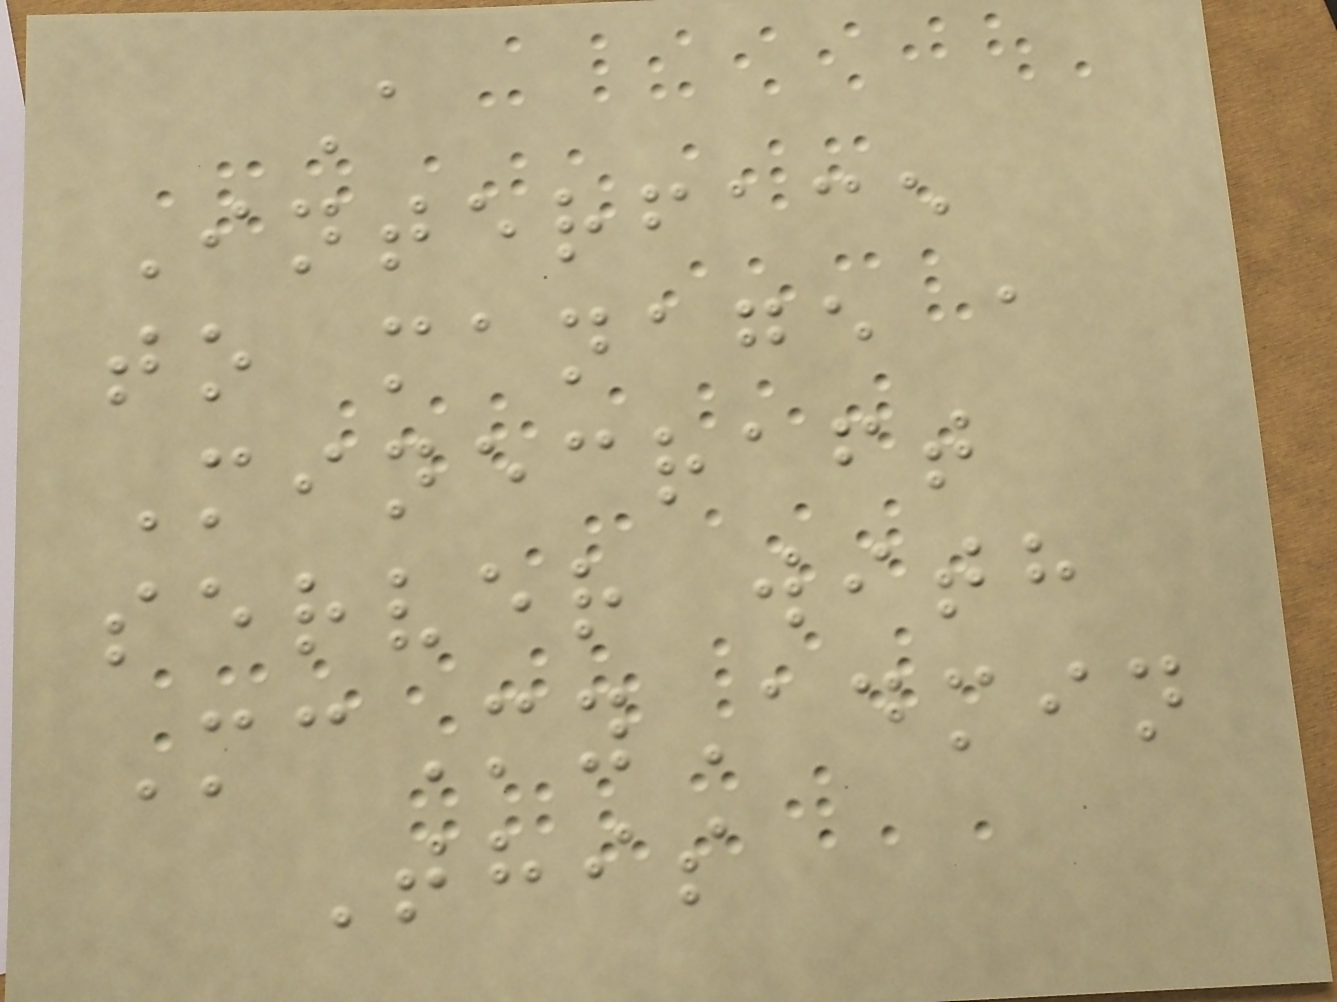A
Interface
to manage a
Minecraft
server with
McMyAdmin
This
